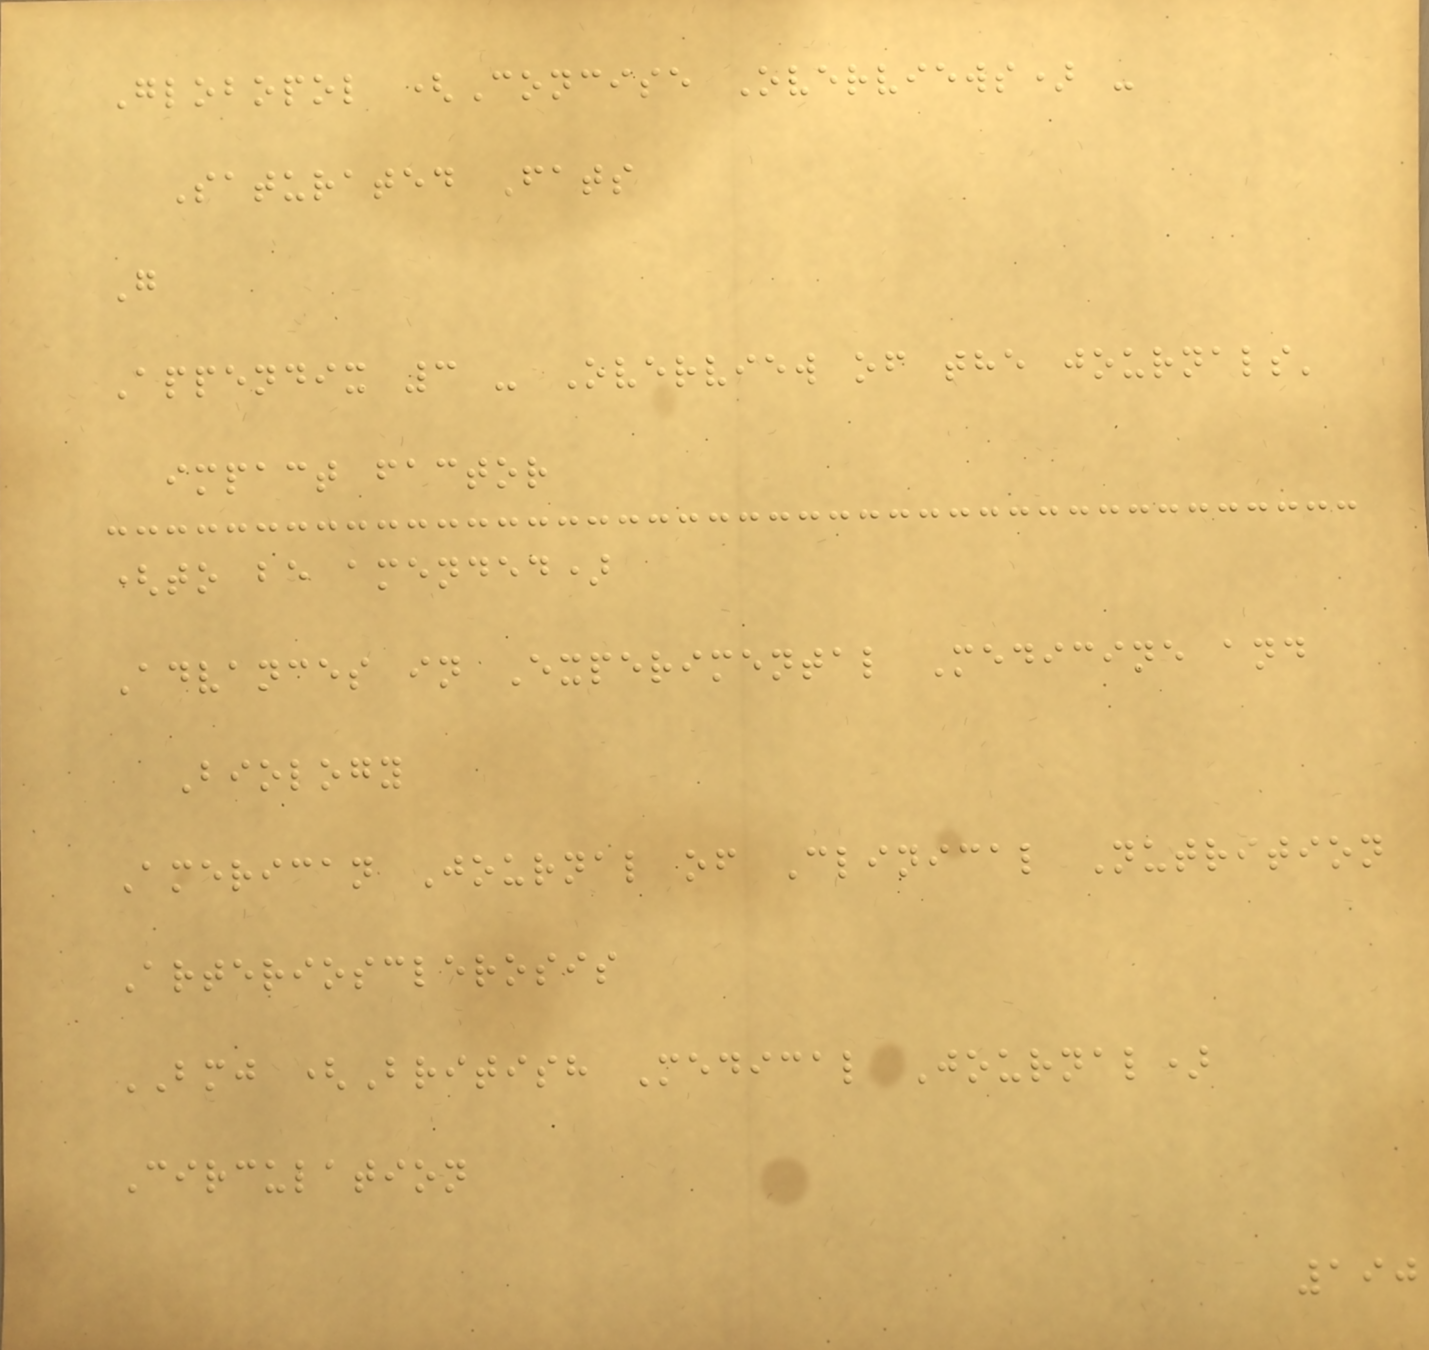Globopol (Concise Overviews) -
Saturated Fats
G
Appendix 3 - Overview of the journals'
impact factor
(to be amended)
Advances in Experimental Medicine and
Biology
American Journal of Clinical Nutrition
Arteriosclerosis
BMJ (British Medical Journal)
Circulation
190
